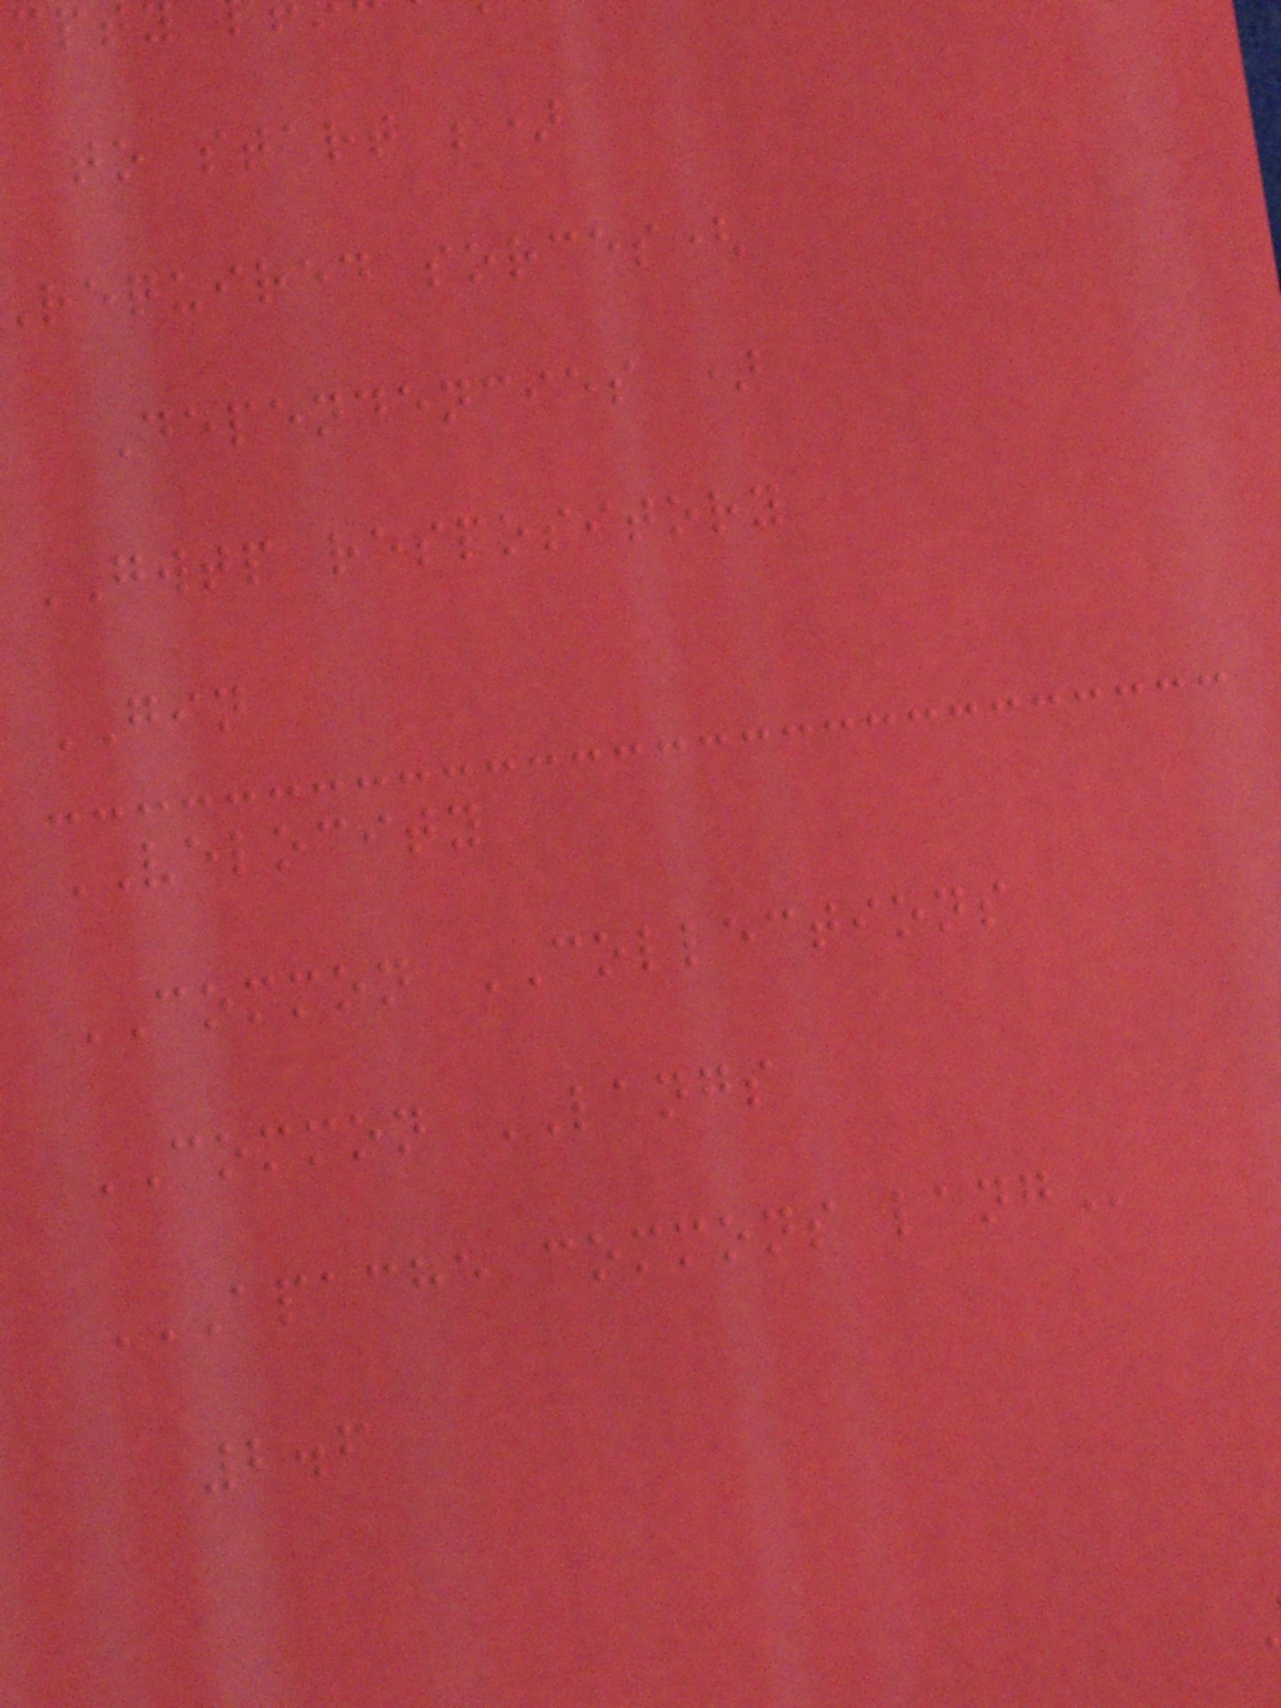to start ;)
required sorces(
Dependencies )
GWTP respository
GIN
VELOCITY
COMMON COLLECTIONS
COMMON LANGS
APACHE COMMONS LANG
2.6
